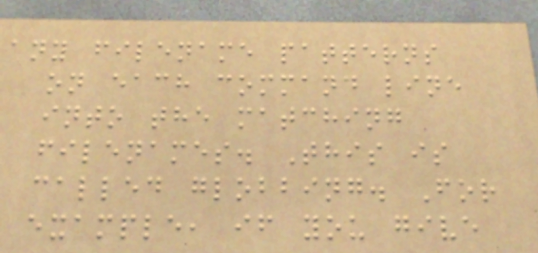any filename patterns
on each command line
into the matching
filenames. This is
called globbing. For
example, if you give
